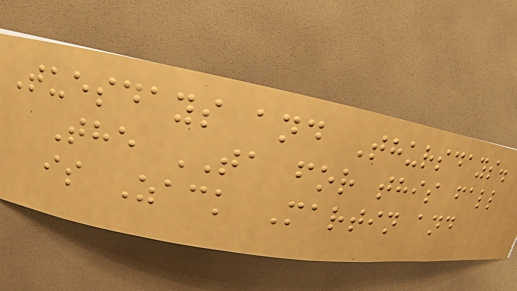Tuesdays and Thursdays.
The TA for this fall
is Zack Martin and
